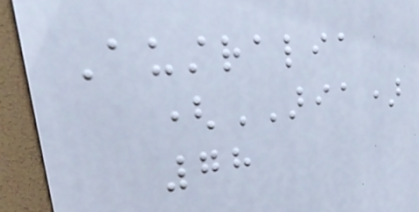Australia
(ARIA)
78
